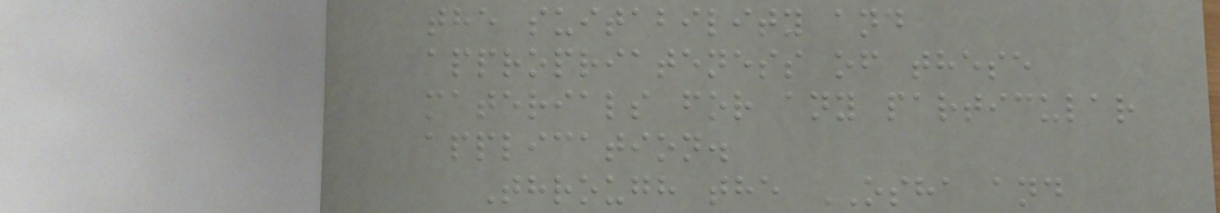the suitability and
appropriateness of these
materials for any particular
application.
Through the OSHA and
